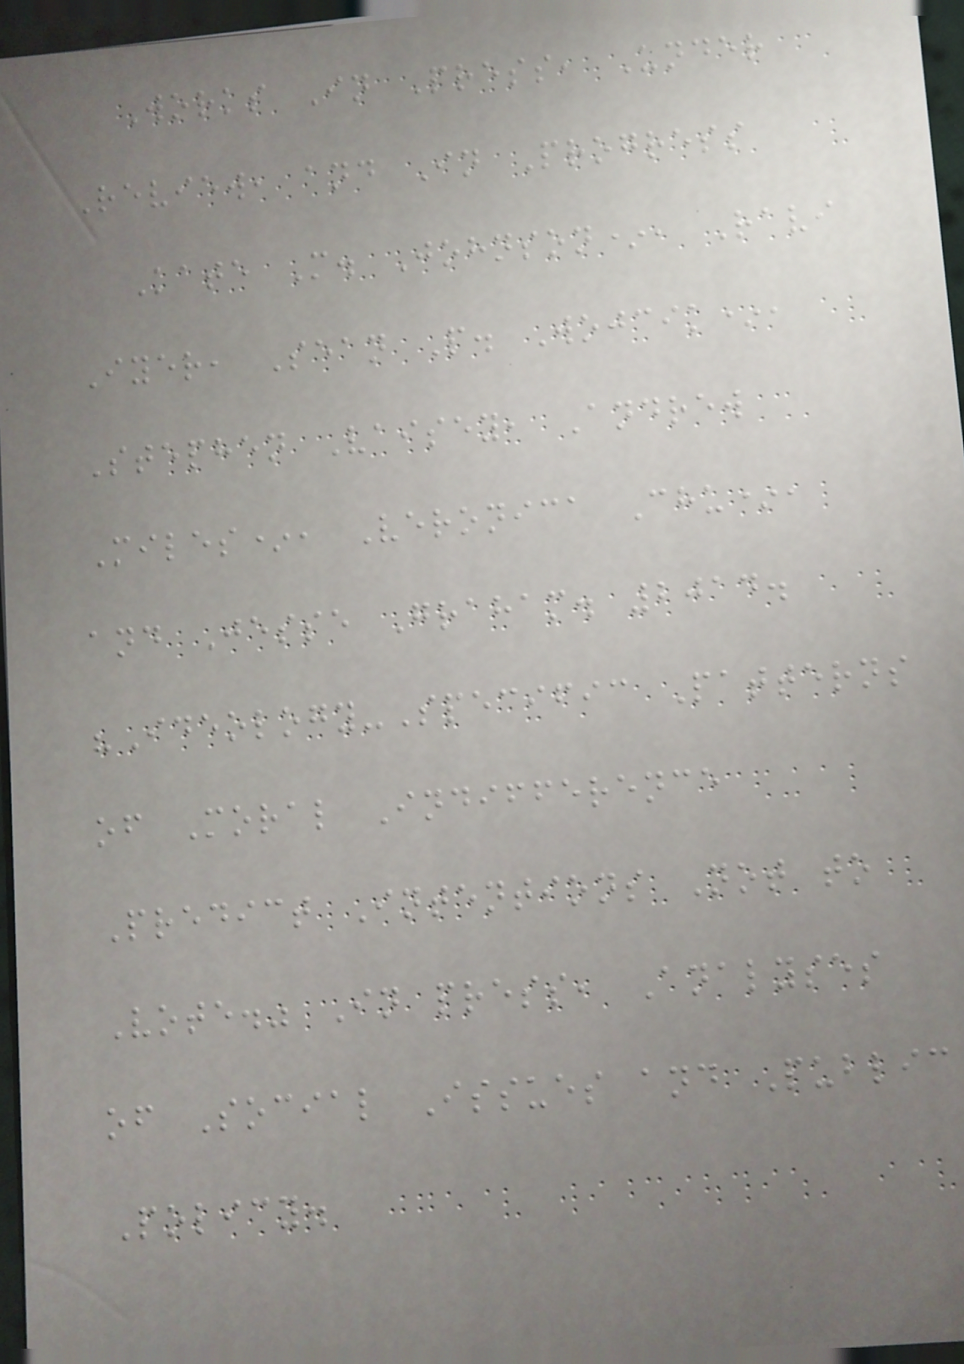Works In Press, Under
Review, and In Progress
Kate M. Johnson*, Ravi
Iyer, Sean P. Wojcik*,
Stephen Vaisey, Andrew
Miles*, Veronica Chu*,
and Jesse Graham. 2014.
"Ideology-Specific Patterns
of Moral Indifference
Predict Intentions Not to
Vote." In press, Analyses
of Social Issues and Public
Policy.
